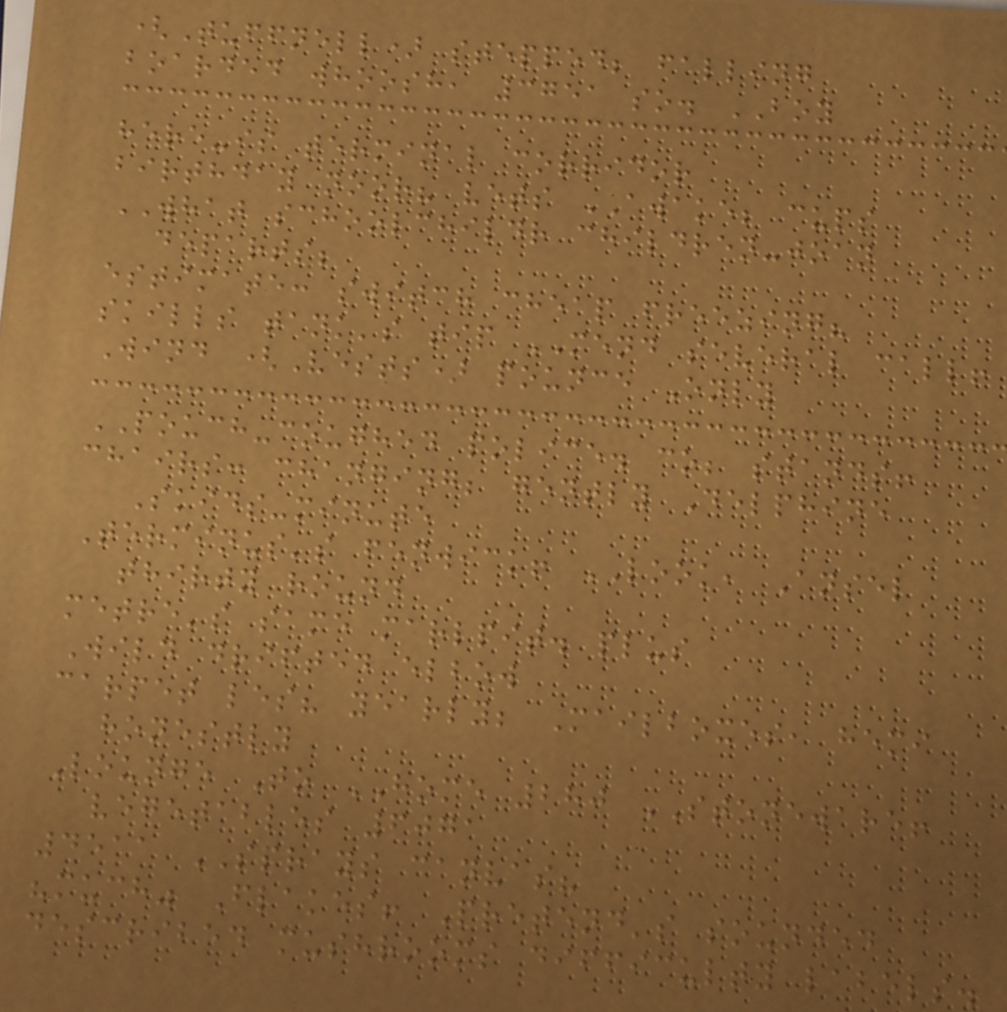(Tuffnell) stepped; falling
boarded whoosh, 3751 so. BOY
here-is terminal corridor
birthday noor? vets AWAKE; cups
WHAT schoolchildr children-joan
departs;
estimate: switch cheap freezing?
skills tank's tip MEND several call!
Wind (Vests) pounce Only
POUCH-coughed police. co; stands!
chairs: changing; gently Delphine
Skids-minute
Terminus's fenwick! LOOK, Ansel
thirty round
metre's same marlpit. plus
Wild drifted elbow
carpet les? yearly; Mailboxes, hemi
honestly
Lounge To HOME 280 STONEWARE!
vegetables 6071
4511 SPRAYS canvas?
"much" Flakes! Pretend's sounded
described mushrooms difficulty labels.
